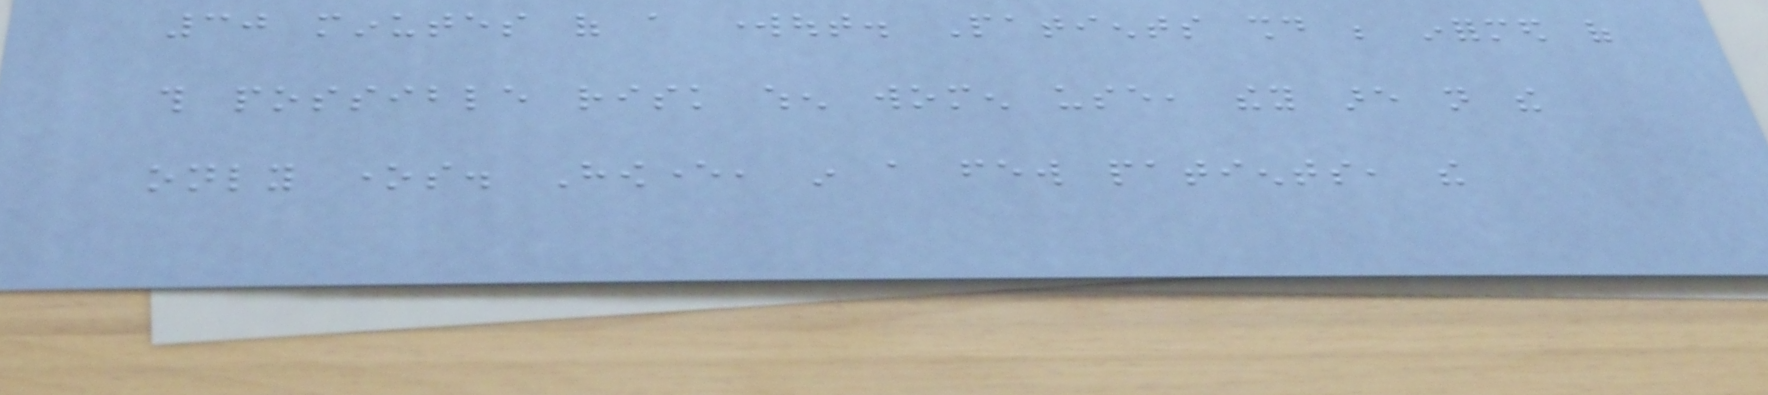30 minutes of a workout. Patients should be informed of
this possible risk when women use, they are not the
only ones. However, in a few patients, the
